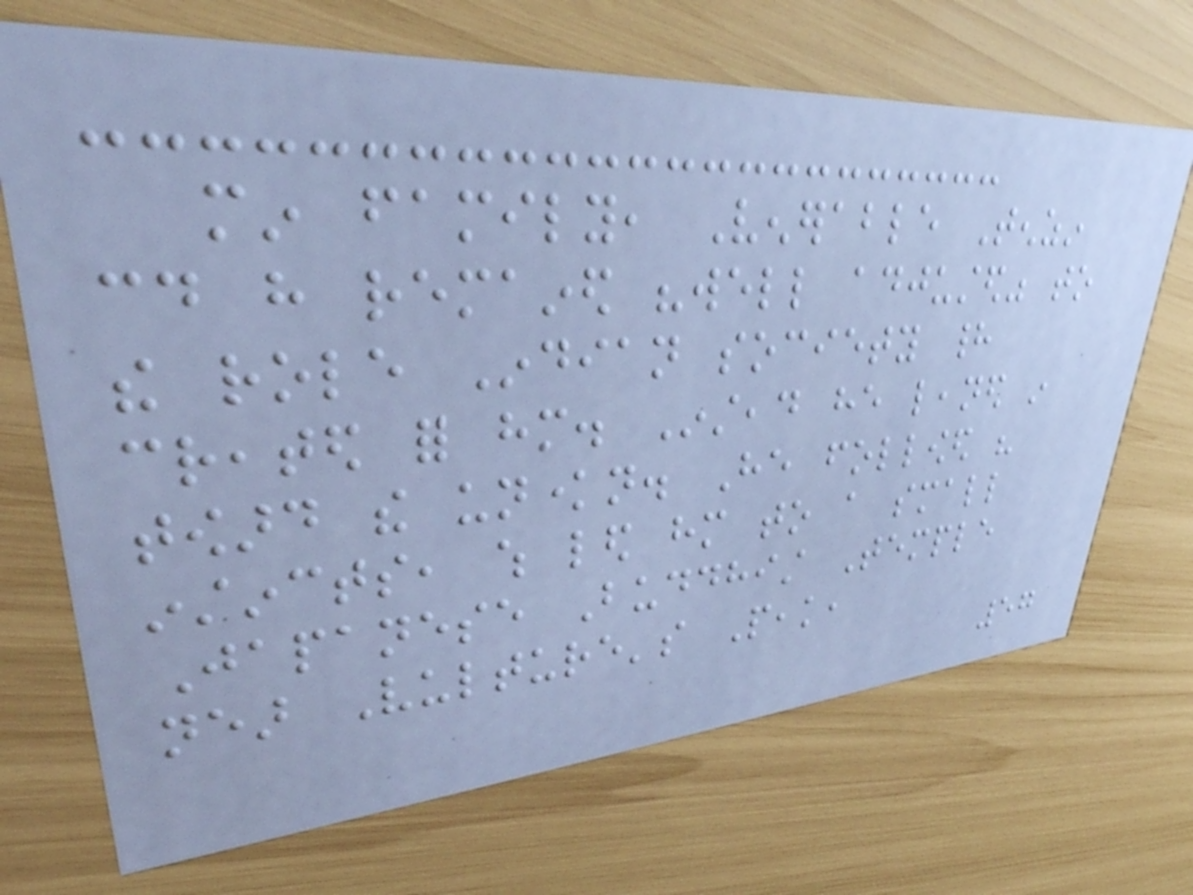min family, Venerable Tenzin
could have remained "well adjusted" to
the role Indian society had
created for him. Instead he leaned in
toward the unknown. He followed his
instincts, which led him to a small
Japanese Buddhist Temple
near Vulture's Peak,
57
